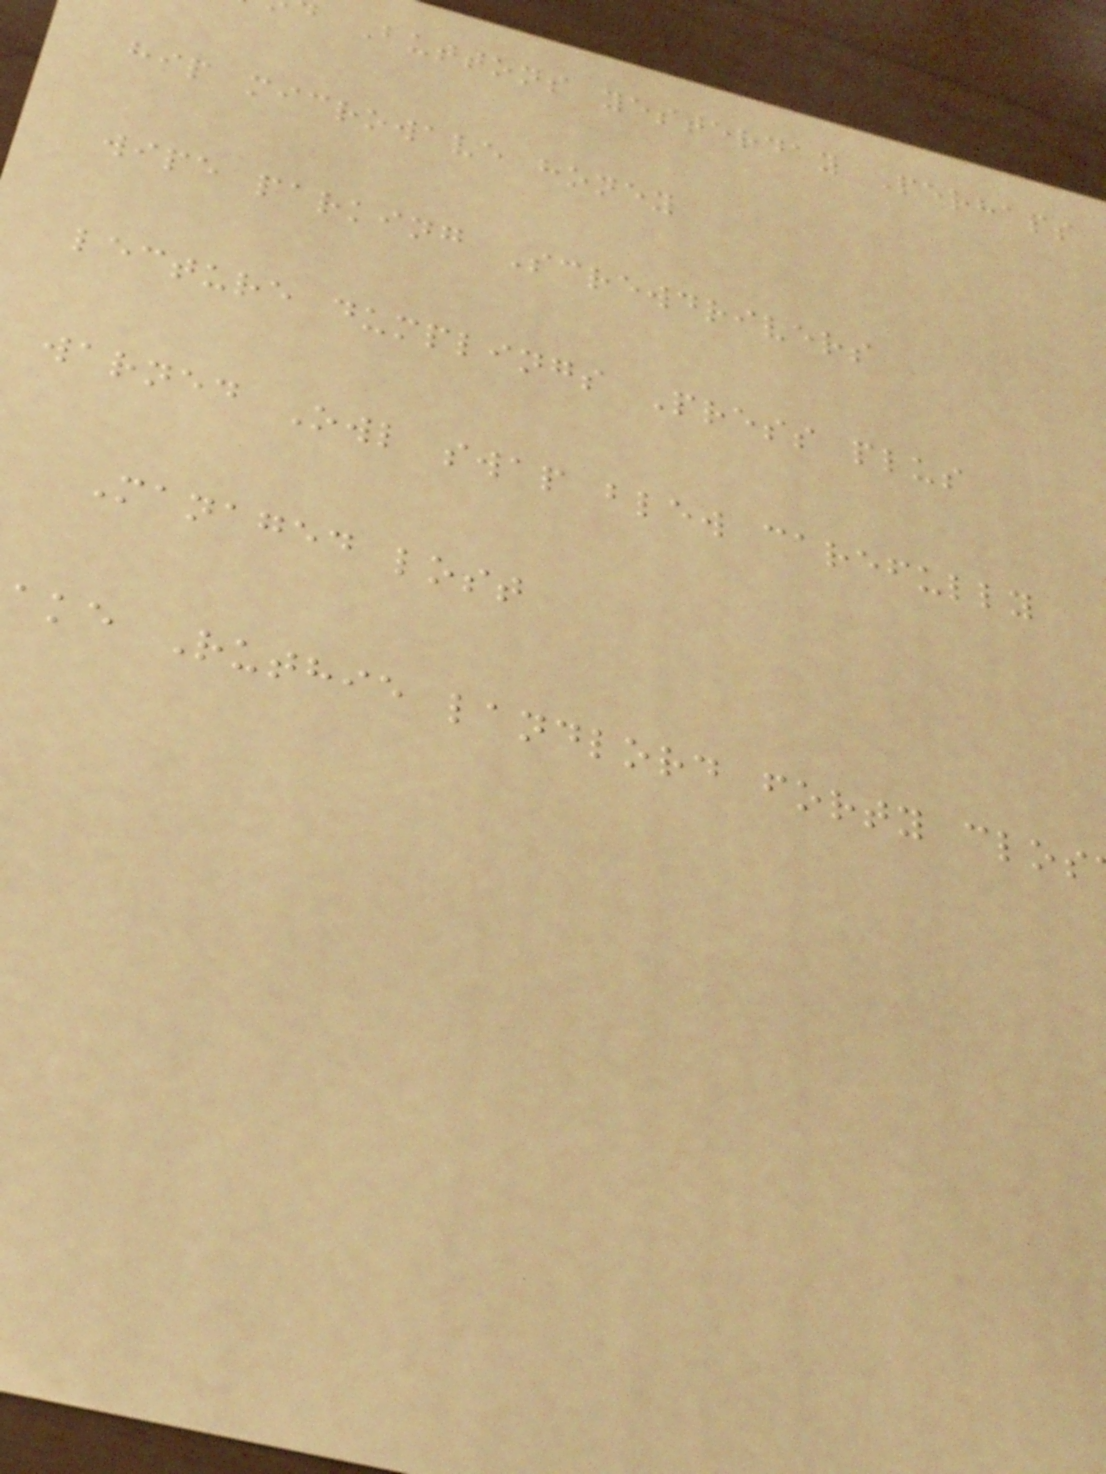Buttons yesterday Perhaps
hip microwave honey
wipe parking Screwdrivers
lecture dumplings Press plus
warned Owl swap blew carefully
Managed lost
ake Ruthie landlord forty clos
